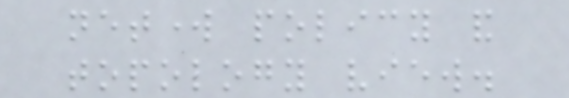network policy and
topology view.
